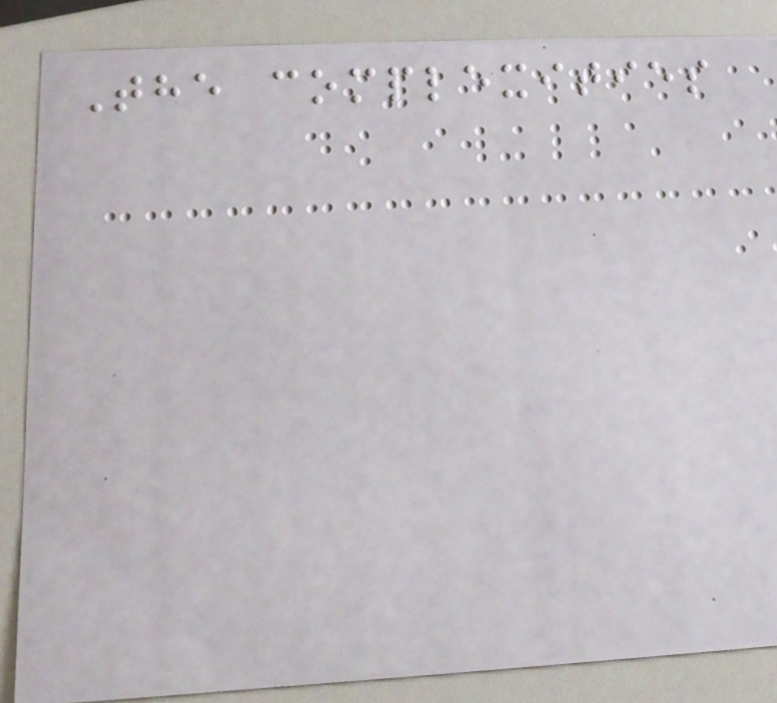The complexities
